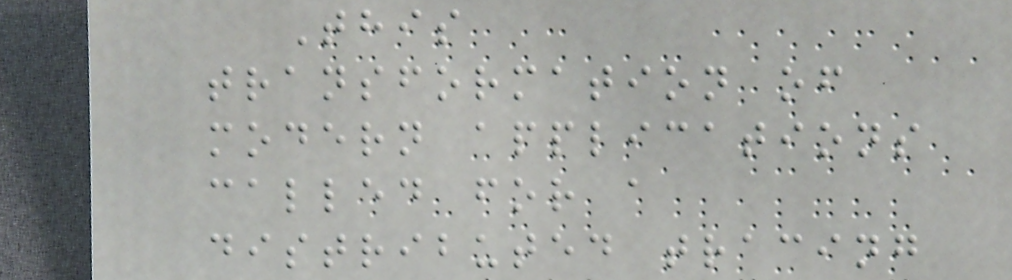This
transformation of
modern applications
called for a
distributed tracing
